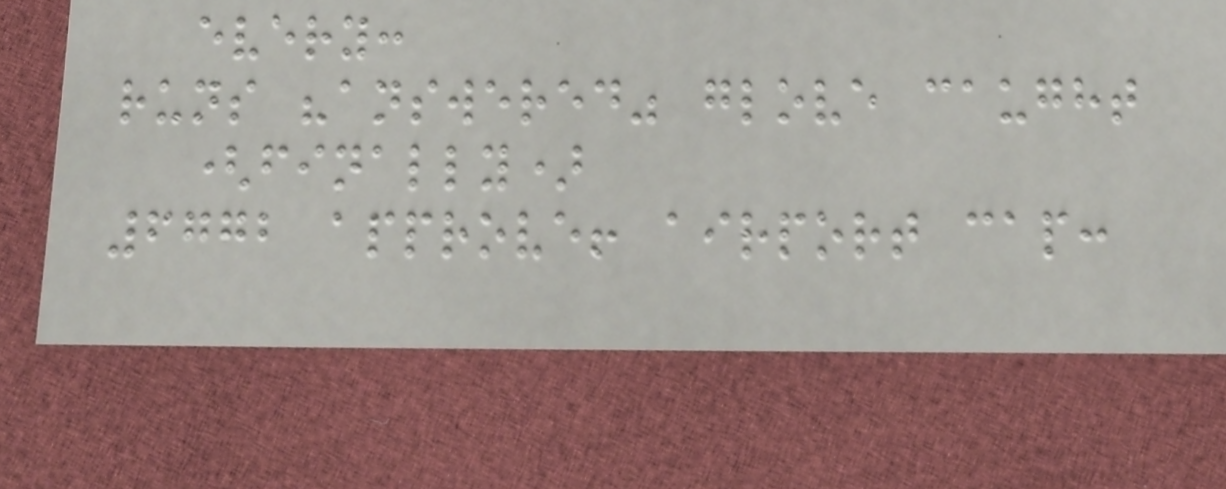every:
runs "answered" glove caught
(finally)
6772 approve! airport cap:
